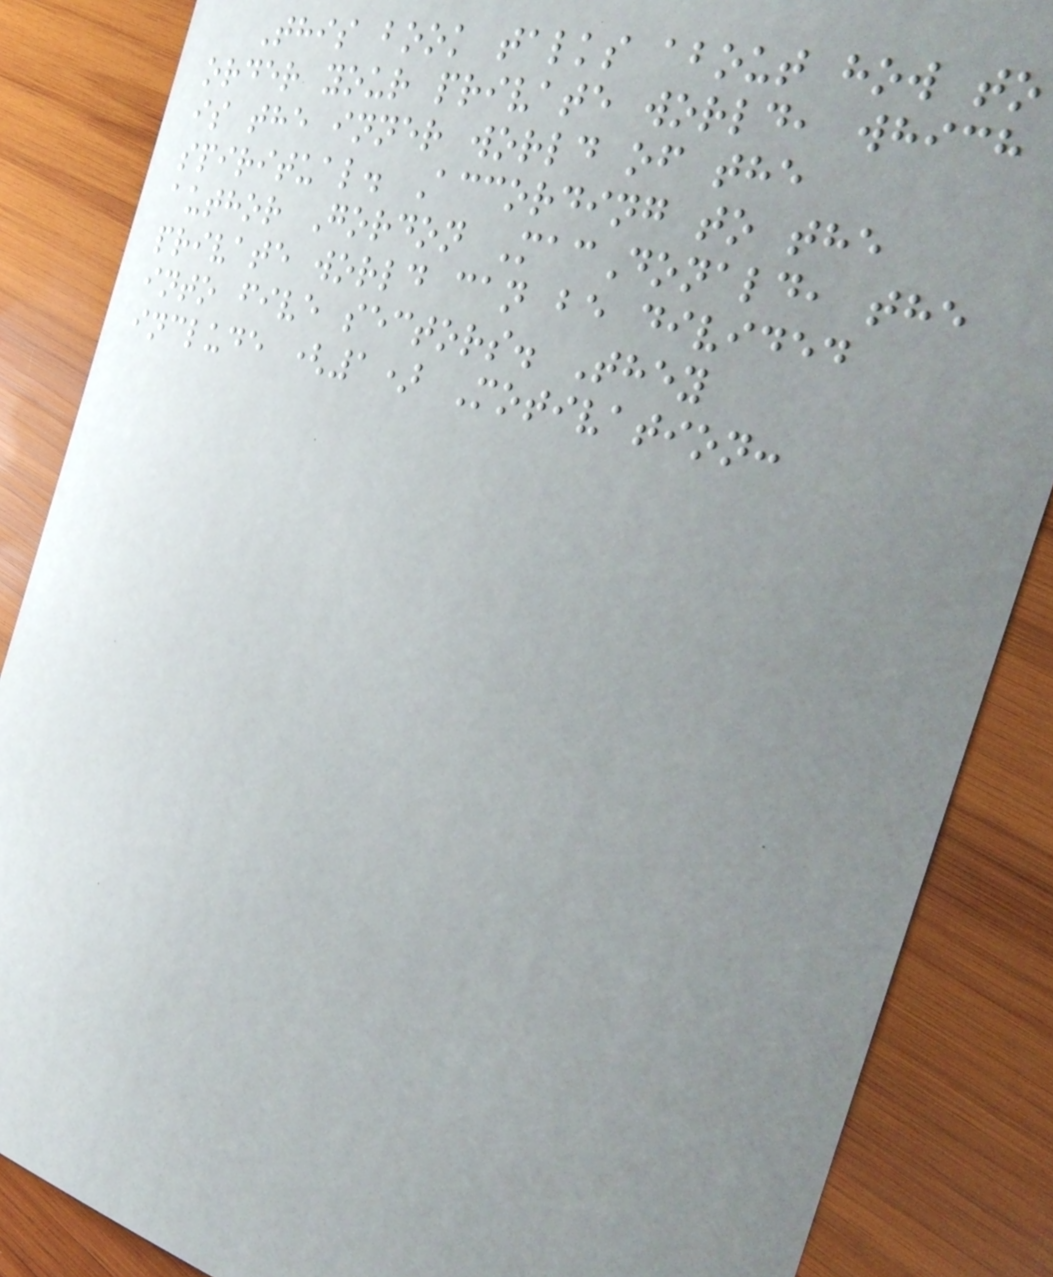This book talks about how to
order your private world, which
is the inner world of the
spiritual. According to the
author Gordon MacDonald, the
private world can be divided
into five sectors. They
include (1) Motivation:
